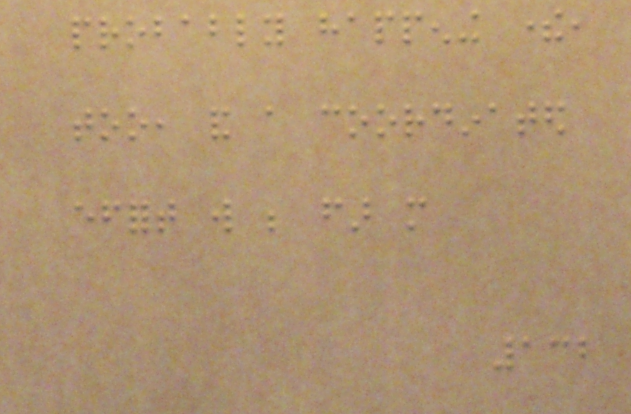probably happening there,
too, and a coordinated
effort will be far more
132
